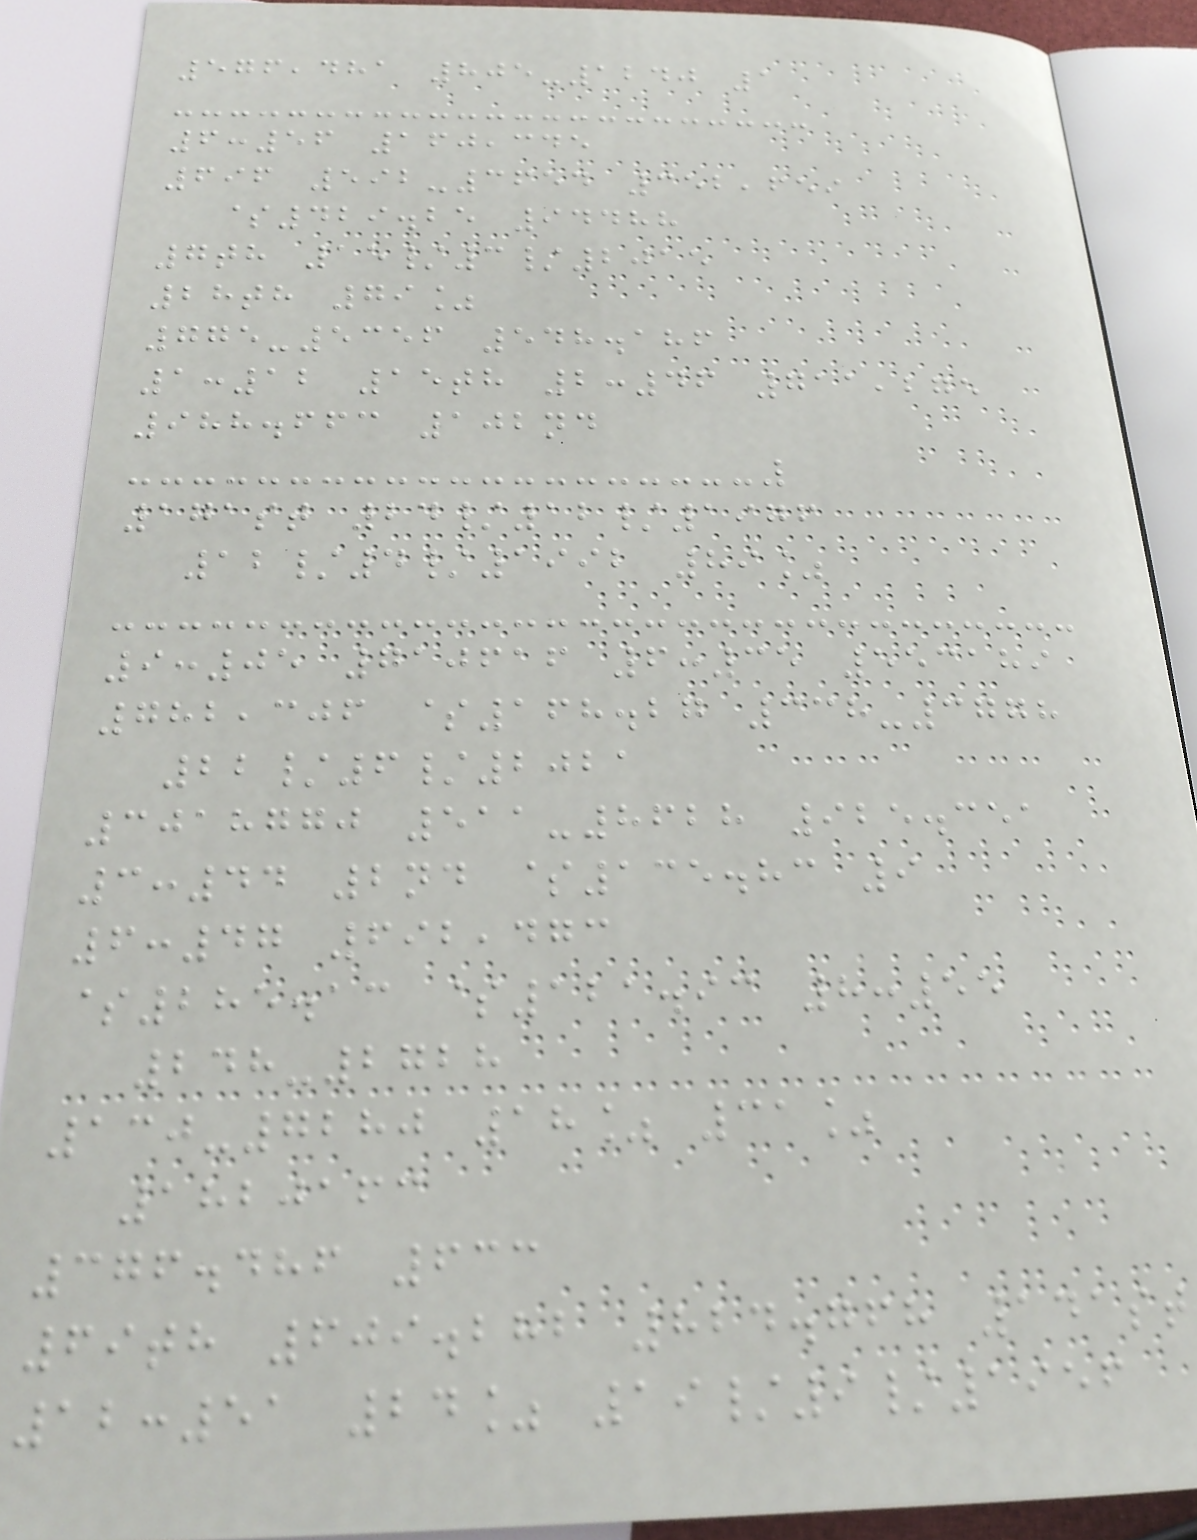576,481 805-1240 1
6:56 160,345
696 592-3654 352,659
$429.25 94488
7th 15/3/2015
28th 79%
775-5356 548.186
1:12 15th 2:46 711,275
988.663 102nd
171st 24/12/1976
12/4/1992 89%
9:05 710616 6:35 553189
782,306 $168.27 338-3778
22/6/2021
3018770 511-8628 925.351
3:44 2nd $135.83 9
6:47 692,473
$285.13 $121.93 8:55
248-2728
130-7280 18% 31%
1820163
376.486 633
69th 609.282 824.768 141st
12:51 24% 19/9/1956
